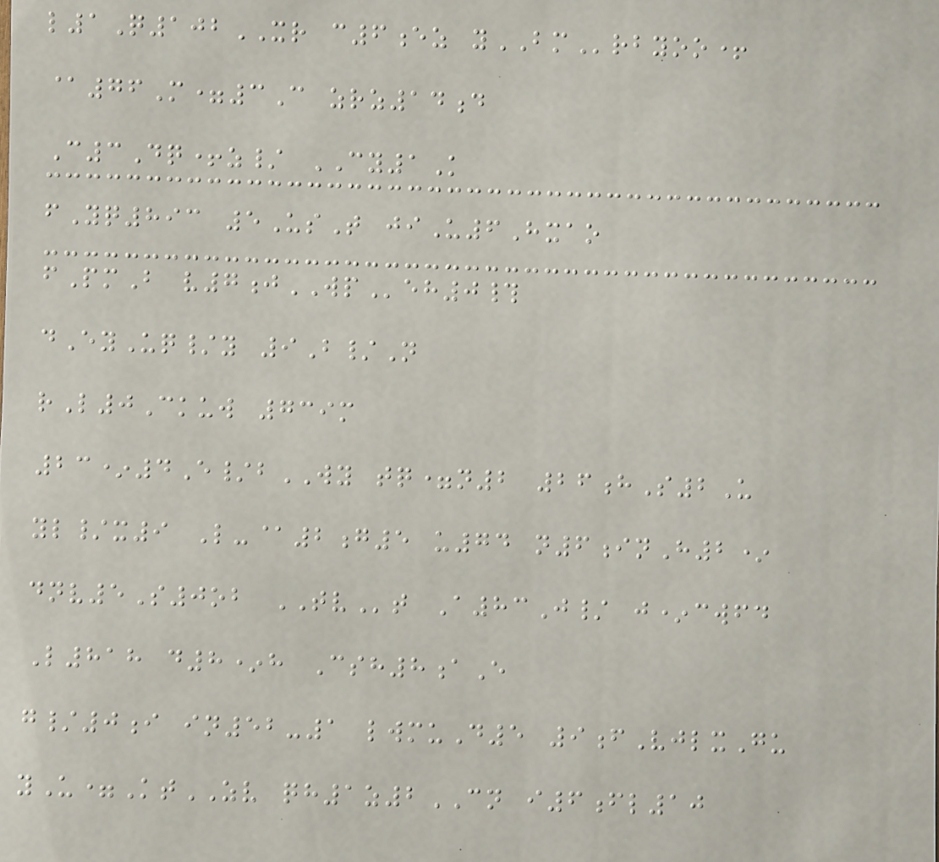l1Q102XR c6ez yBMrbyoo+
@76M=3C zrz14d
C3Dq+z/ CY1K
fYq893 5UsT jiU6Hxao
fPmB v7jWPeh0#
dEyUq/y 9B/N
rL0Ckuw 739m
23*4E/bWY tq=n2 26hS2U
yl/x9 L-@2g5 u74 n6inH2*
dnv5S0ob TVt A83J/ j*cwfd
L818 d8*h Csh8aE
g/0i in52-1 lwmuD5 9fVjlxGu
yU=KtZV qh1z2CN i6fl10
